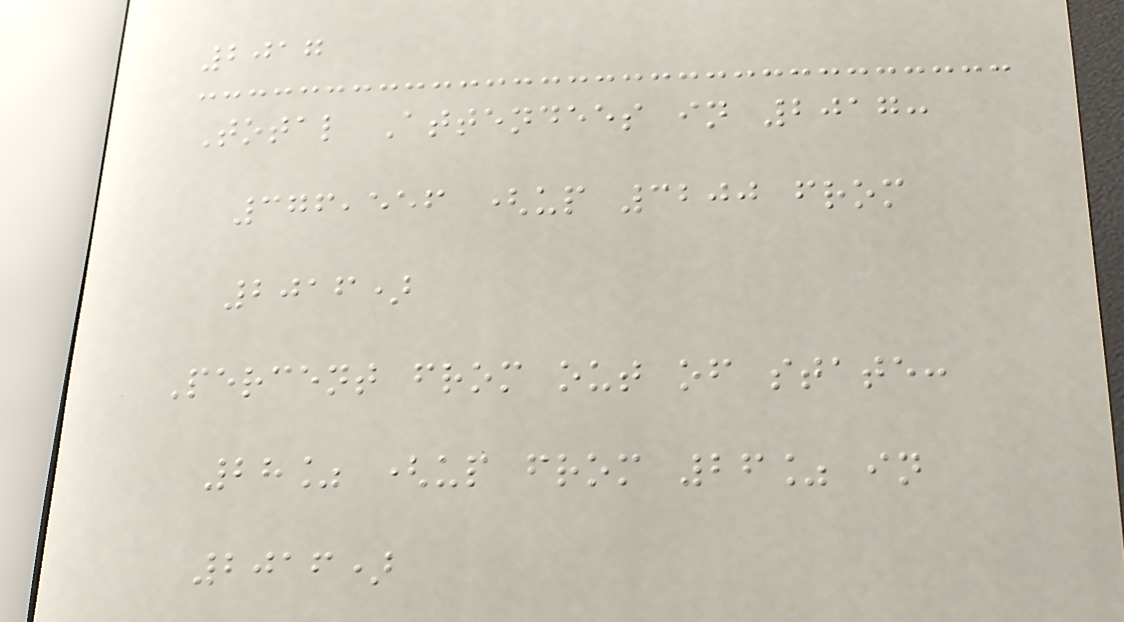2017
Total Attendees in 2017:
376,556 (up 3200 from
2016)
Percent from out of state:
28% (up from 26% in
2016)
